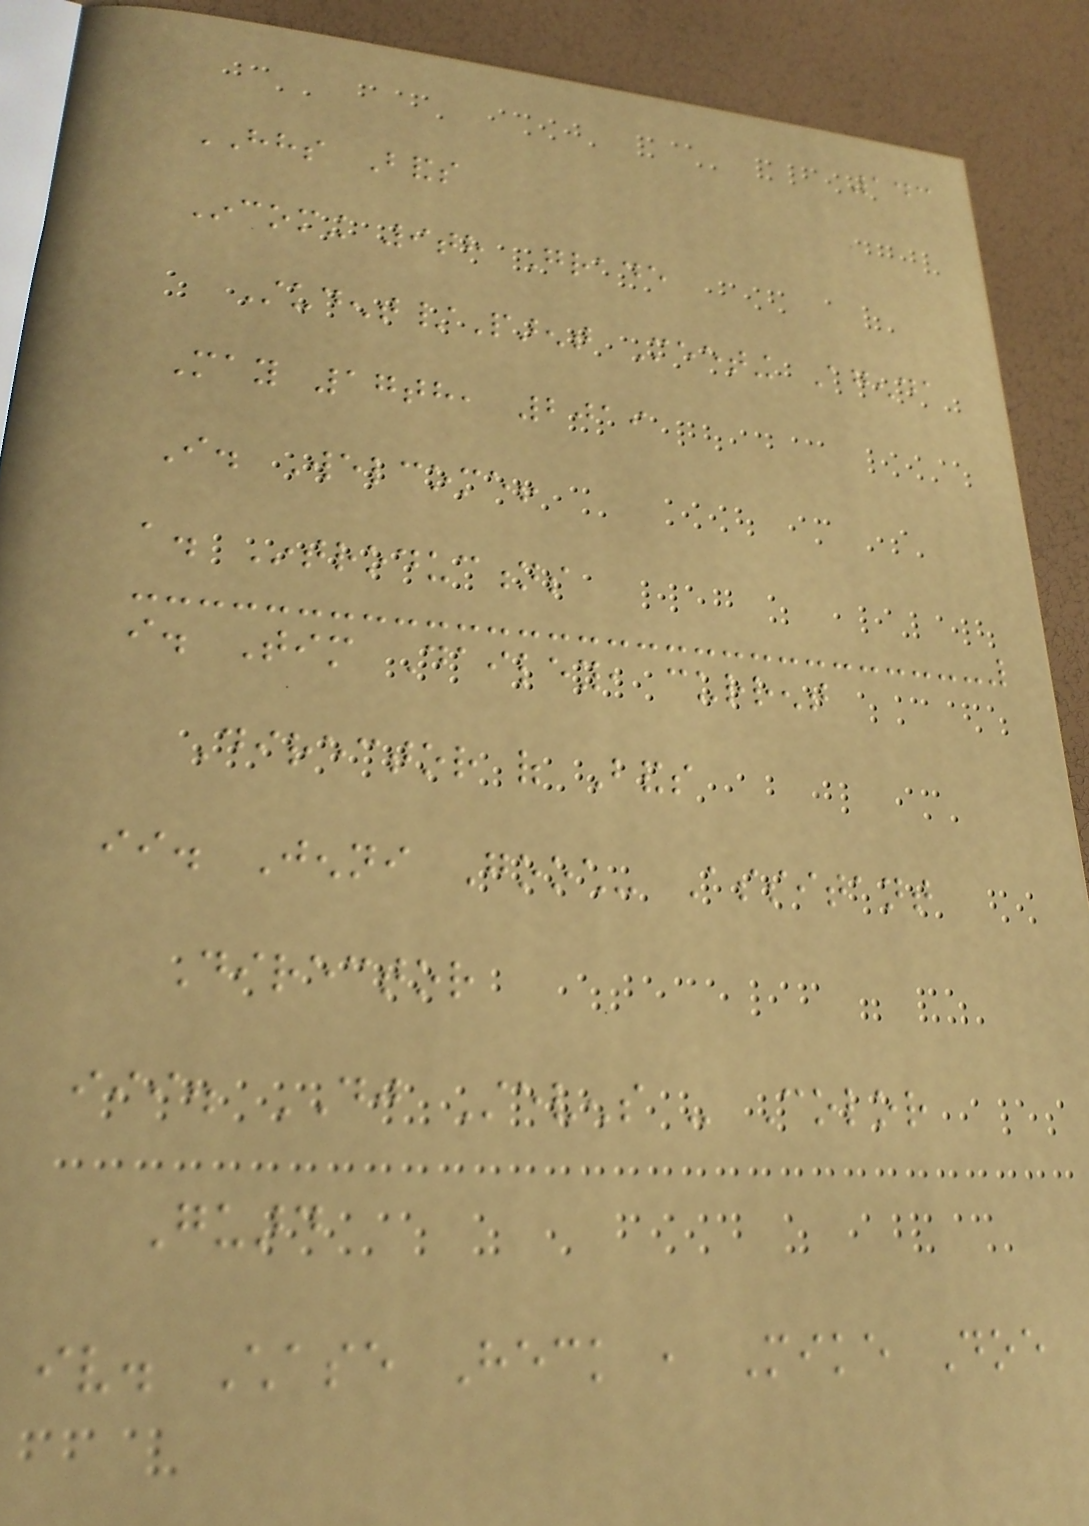143
HHS Bands
Incoming 9th Grade
Student/Parent Meeting Agenda
May 17th, 2019
I. Welcome!
a. Introductions
i. Tim Dailey, current
Director of Bands
ii. Jenni Gooch- Assitant
Director
iii. DJ Stevens - Color
Guard
iv. Chase Heck , Mike Doe
